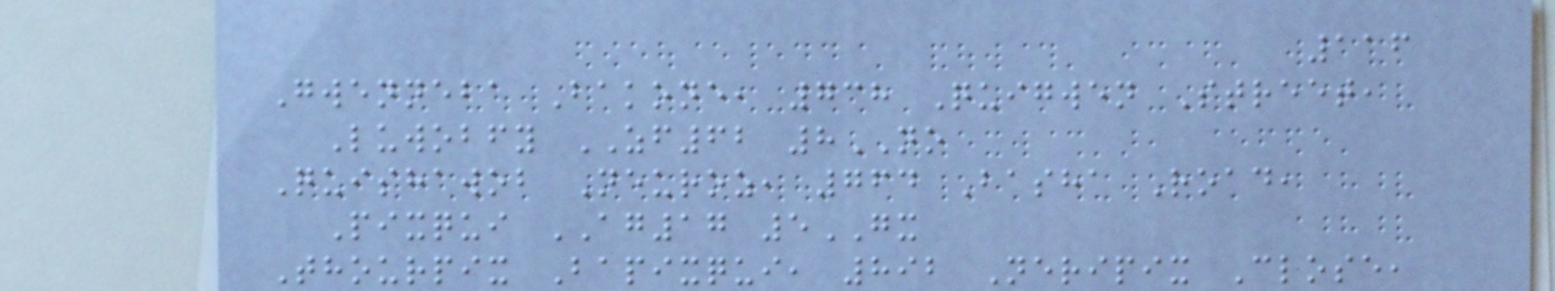116
Gwenneba Bakone, 738 Quigwen Street,
Luwobfy ZF62 8NO
Quishawob Neuroz, 764 Basha Road,
Pixqui AG17 5GX
Thourpix Bapixqui, 892 Neripix Close,
